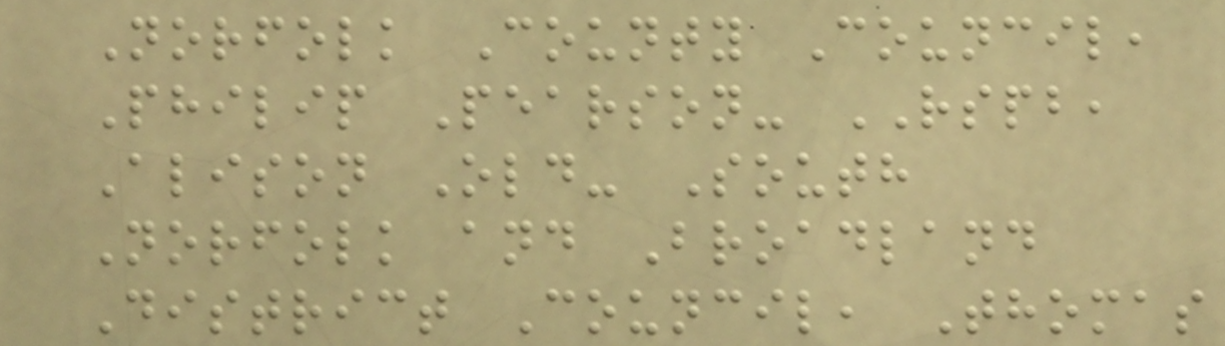Norfolk County Council,
Philip Pearson- RSPB,
Alison Old- South
Norfolk and Broadland
District Council, Thomas
